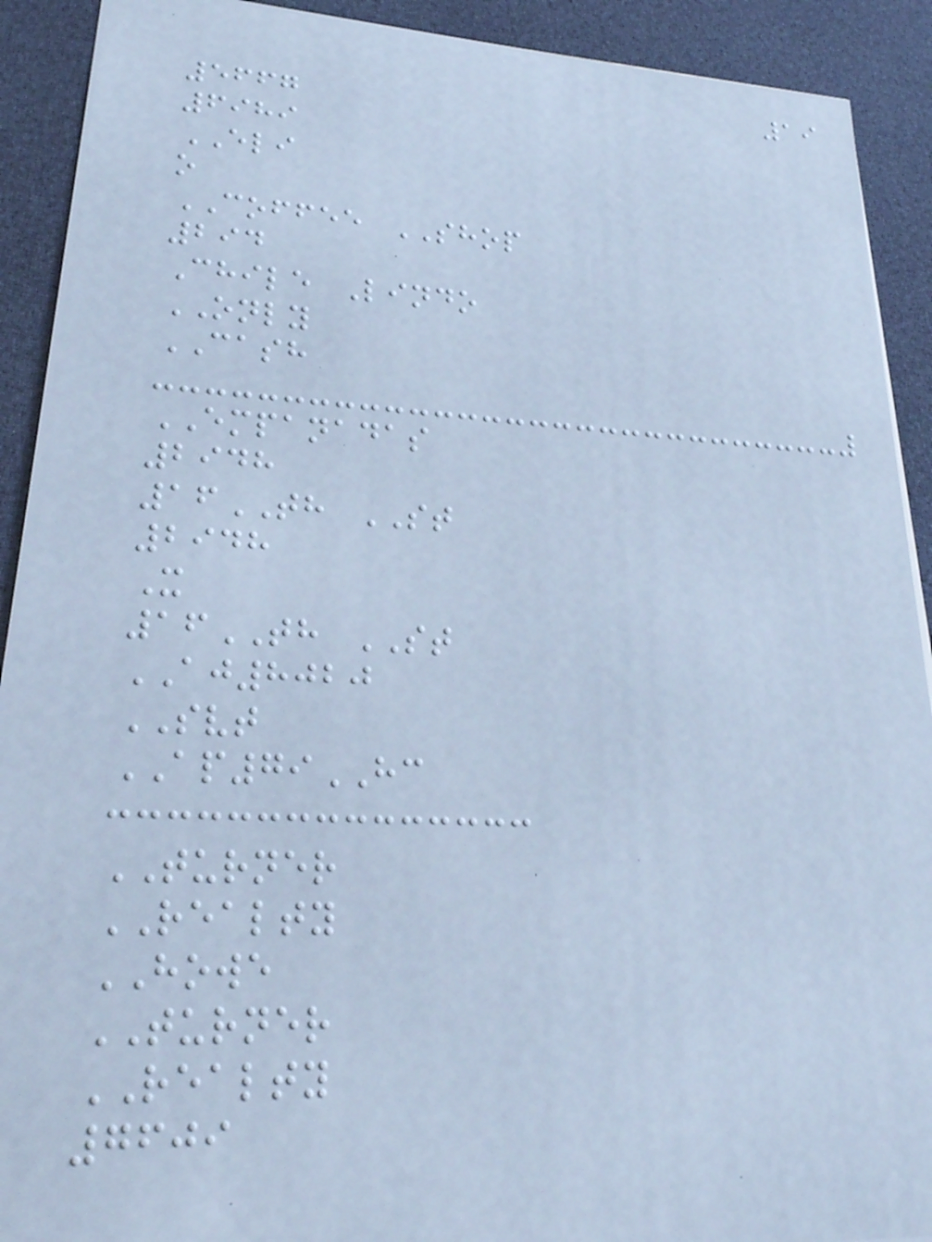19
5667
6989
ELI
o
COFFEE SHOP
294
Chile Lindo
ONLY
CASH
EMPANADAS
2948
16TH ST
2948
X
16TH ST
AJ8020
SVT
AP79HC
TURNER
REALTY
HOWE
TURNER
REALTY
7609
